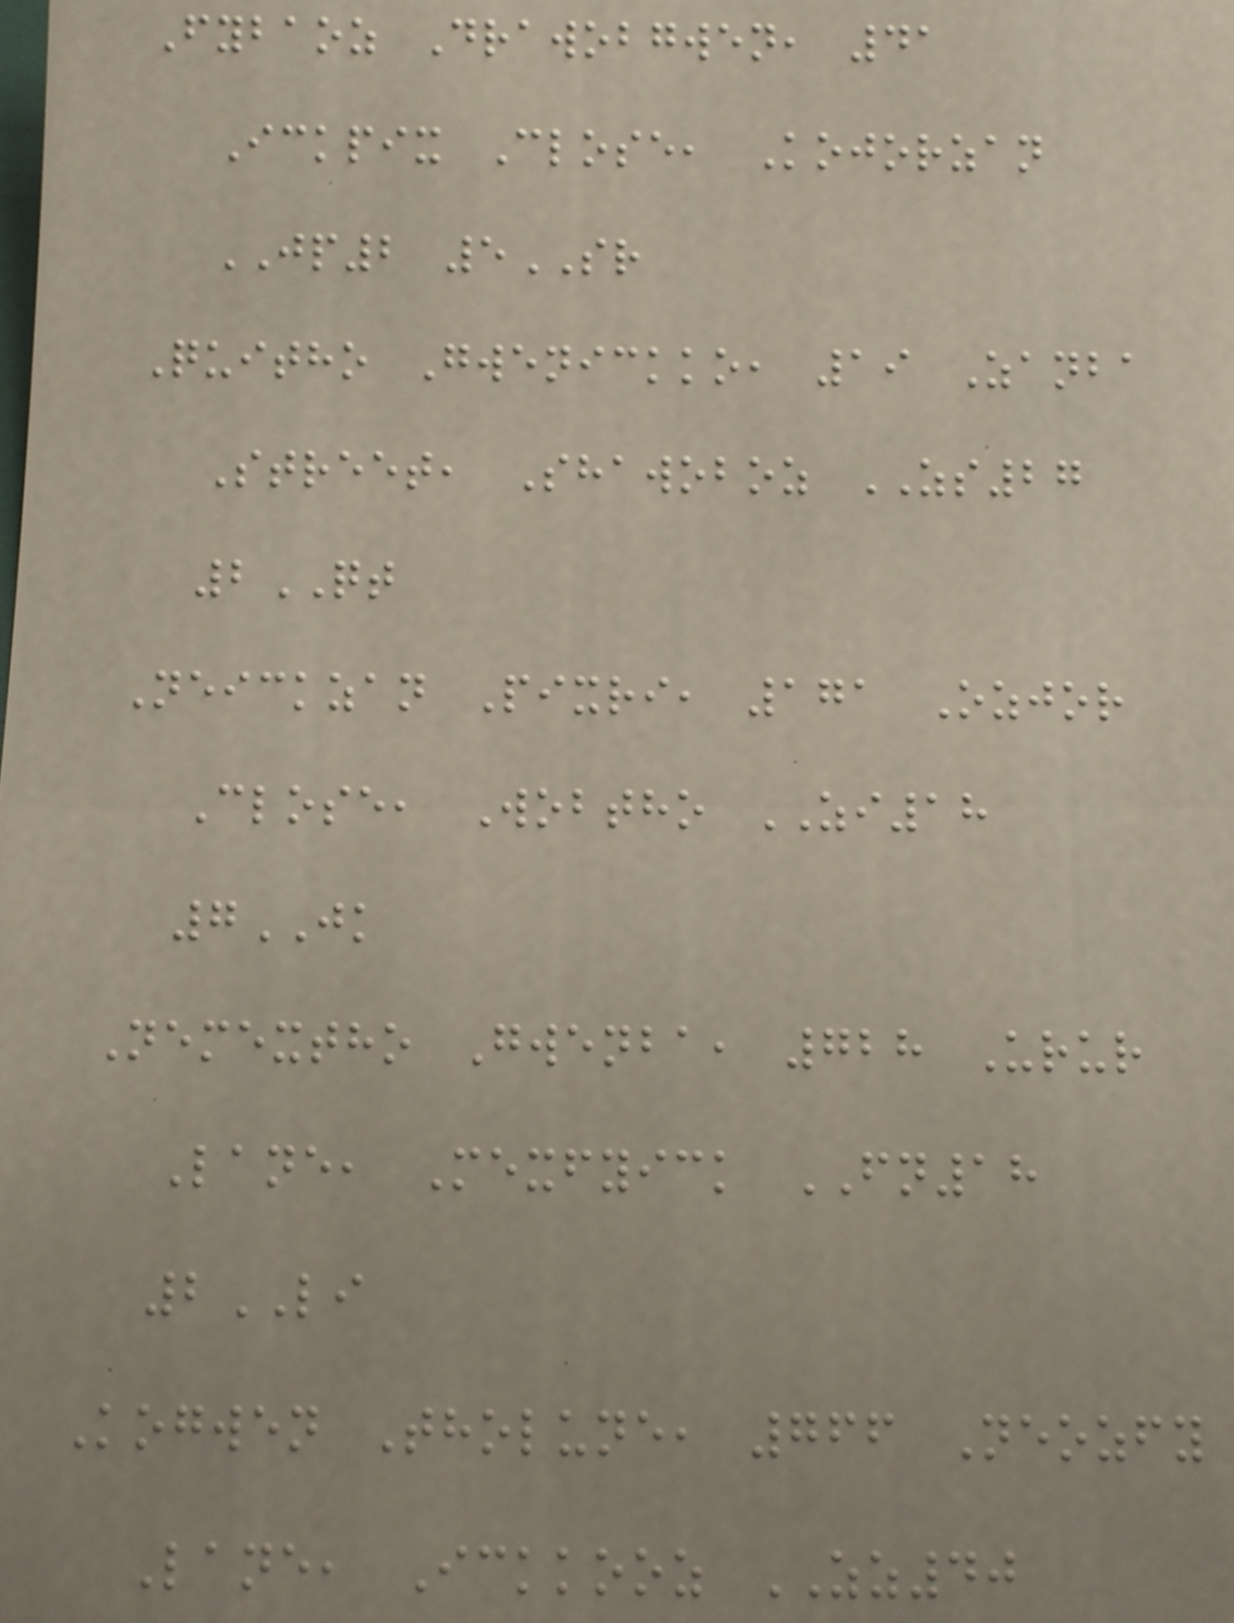Fybaoz Drawobgwen, 41
Ickpix Close, Kojorzan
JP2 5SR
Quitho Gwenickko, 19 Zanba
Street, Shawoboz ZS27
2QT
Neickzan Pixri, 171 Ozjor
Close, Wobtho ZI18
7JK
Nemextho Gwenba, 728 Urur
Lane, Mexfyick FN18
2LI
Kogwen Tholune, 766 Neozfy
Lane, Ickkooz ZZ40
